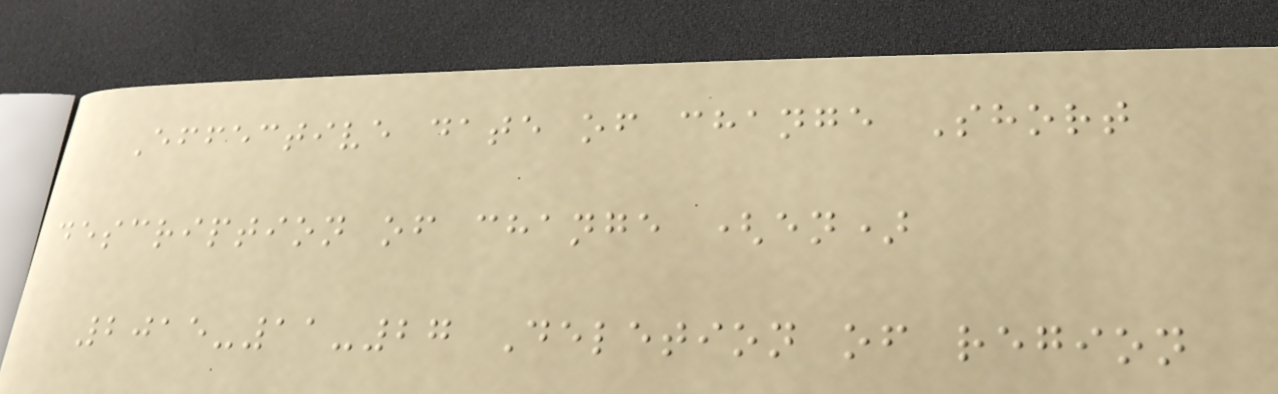Effective date of change Short
description of change (en)
2015-11-27 Deletion of region
